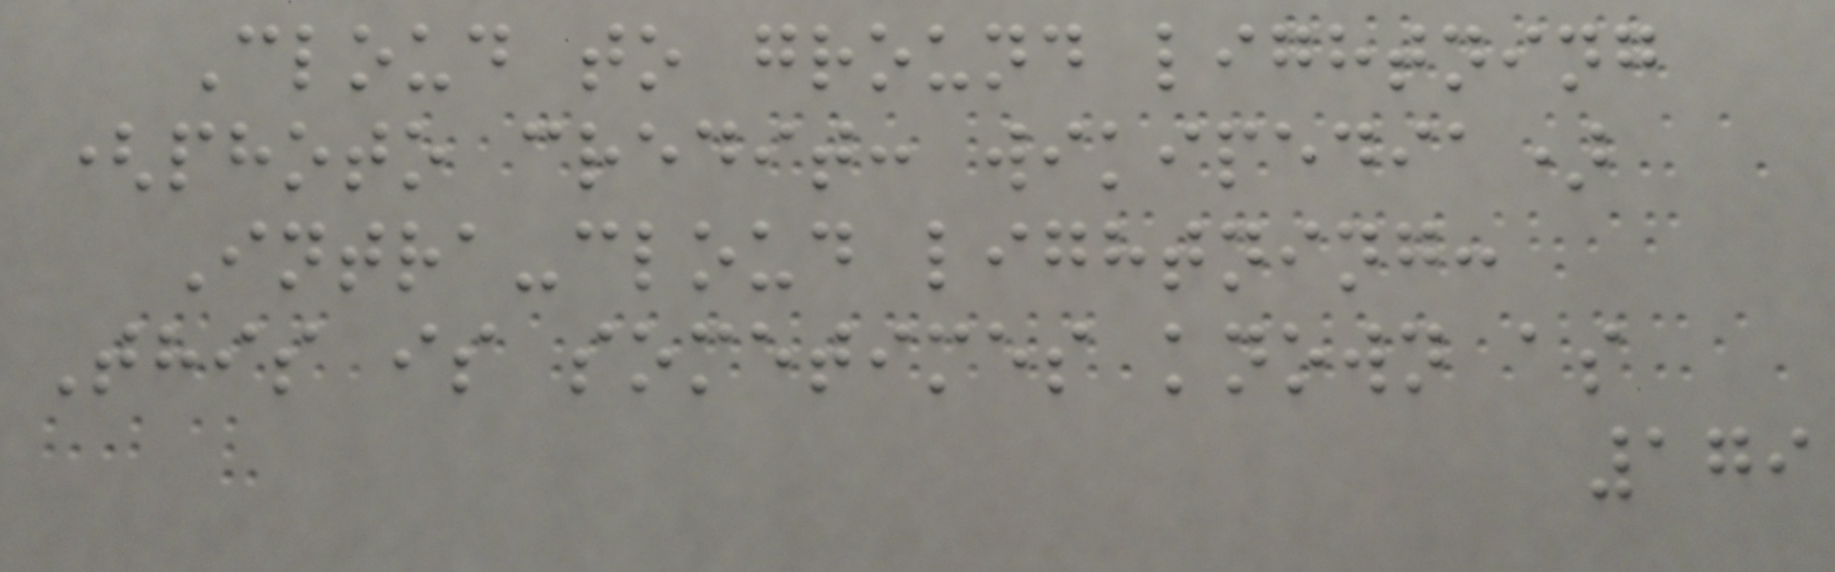Cloud to ground lightning
(photo credit: wikipedia)
Intra-cloud lightning:
This is sometimes known as
179
